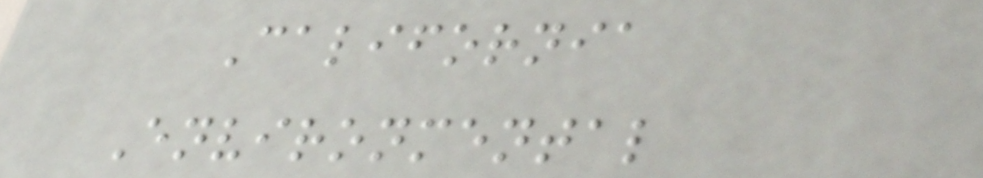California
Environmental
